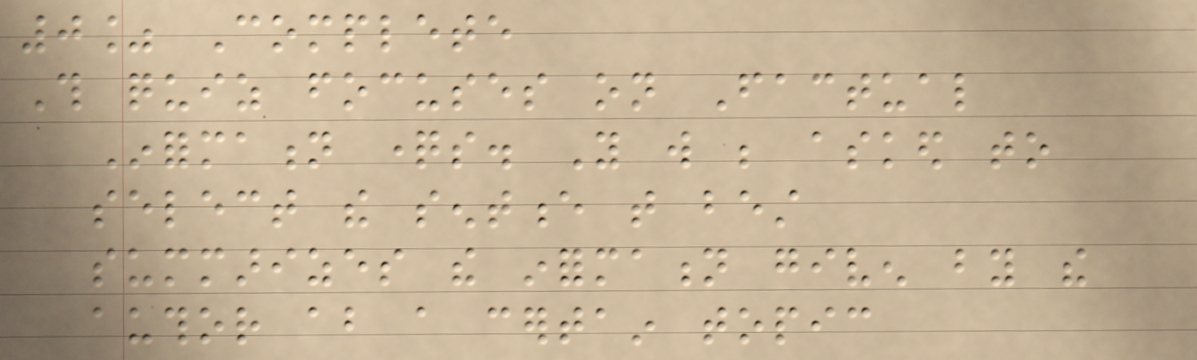0% Complete
This quiz focuses on Factual
Information questions. You will be asked to
select the sentence that best
summarizes the information given by the
author about a certain topic
